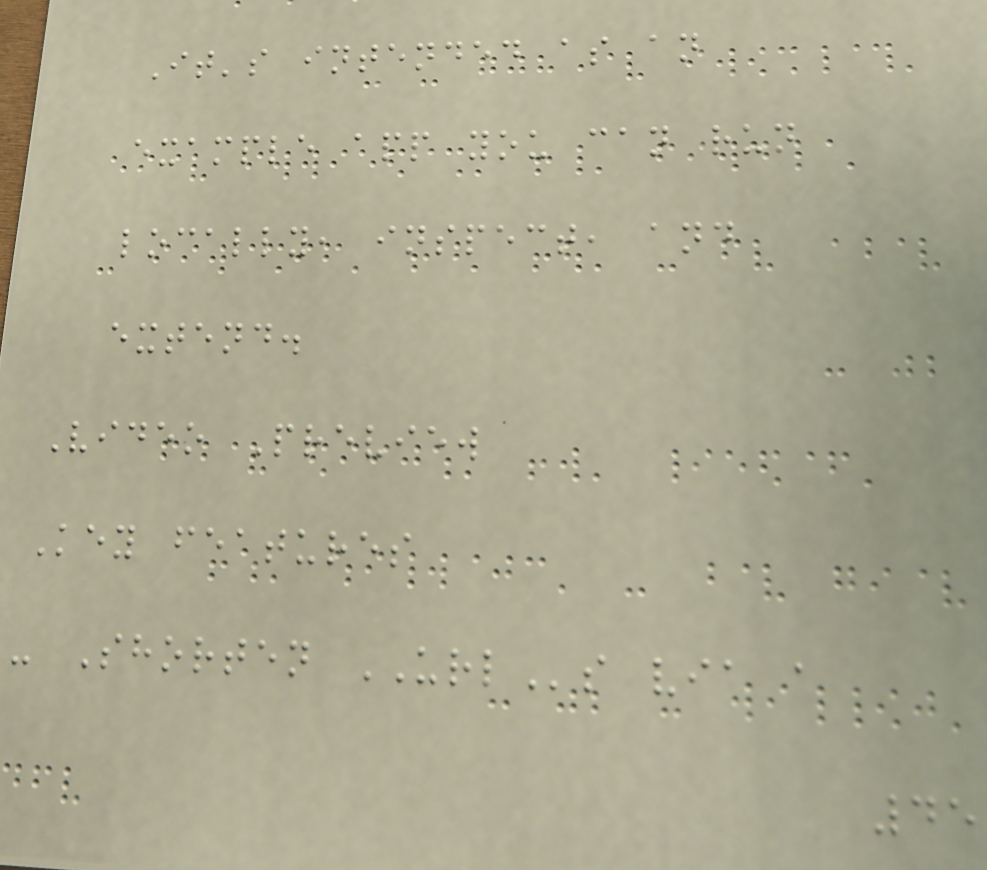It's intended as an
example app you can run
locally, inspect, and
extend.
Video Preview
Key features
- Shorten URLs via a
45
